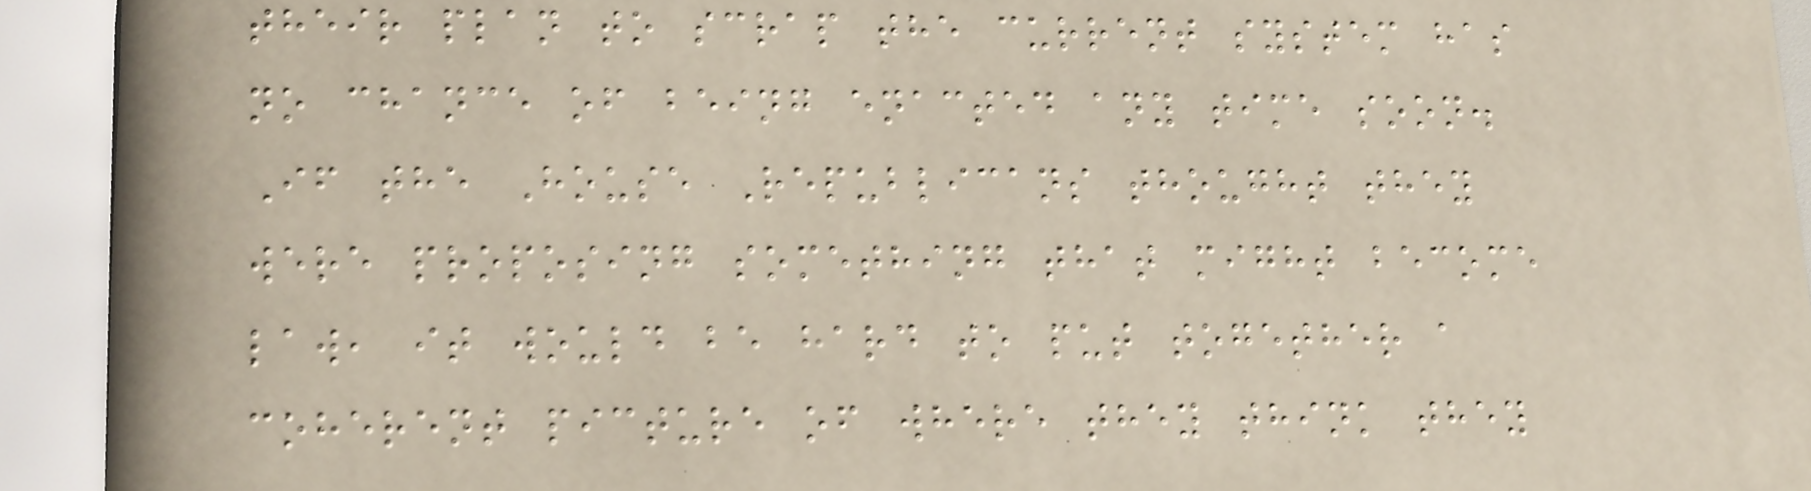their plan to scrap the current system has
no chance of being enacted any time soon.
If the House Republicans thought they
were proposing something that might become
law, it would be hard to put together a
coherent picture of where they think they
